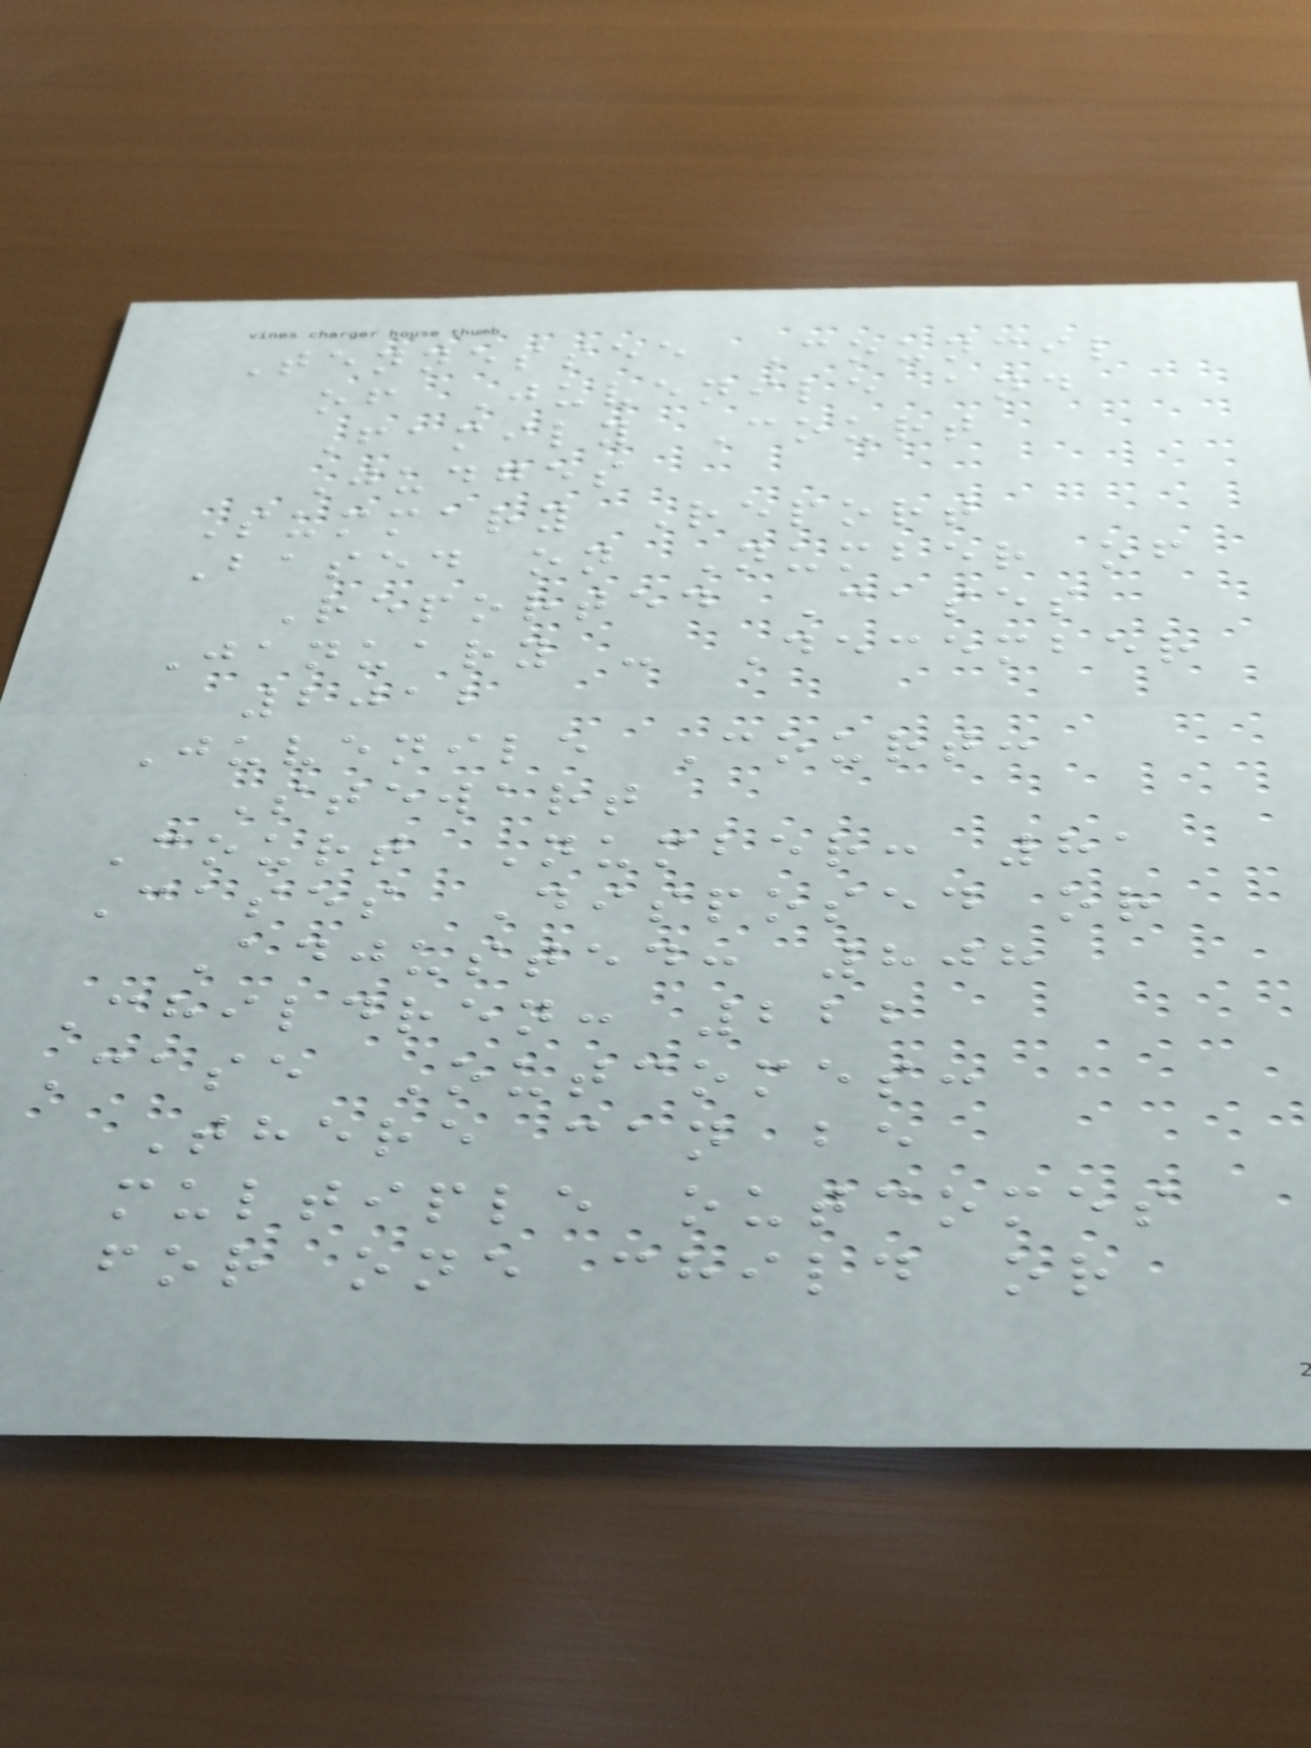Tennessee Council
of Juvenile and
Family Court
Judges
Summary Report
Based on Number of
Reported Cases
January - December
2012
Juvenile Court:
Stewart
Court Number: 81
Cases Disposed or
Adjusted: 808
Children: 222
Case Outcomes:
There can be
multiple outcomes
for one child or
